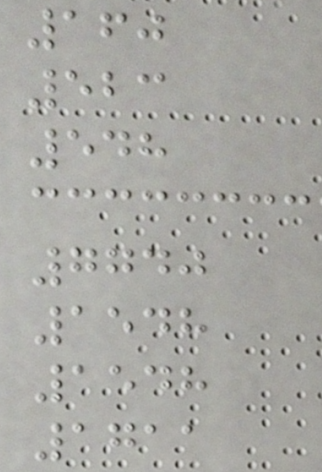160
523
548
7740
1548
1548
1711
